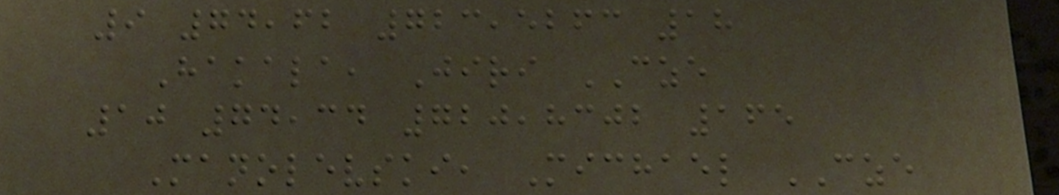9 74,62 723,5263 18
Hakala, Jiri CZE
10 74,34 720,8302 165
Manolevski, Michael CZE
